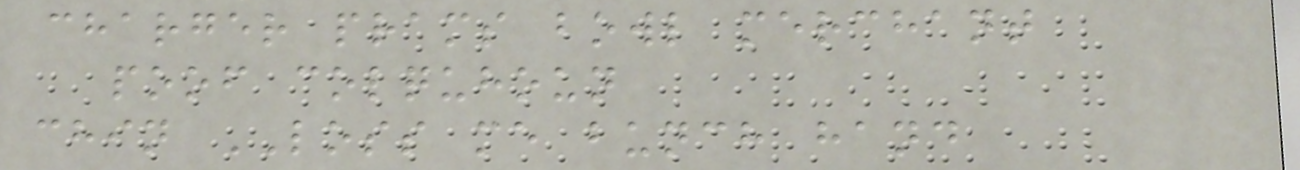charger prams bowl merchant
poof colquhoun
chin LOSS me bunch hand
